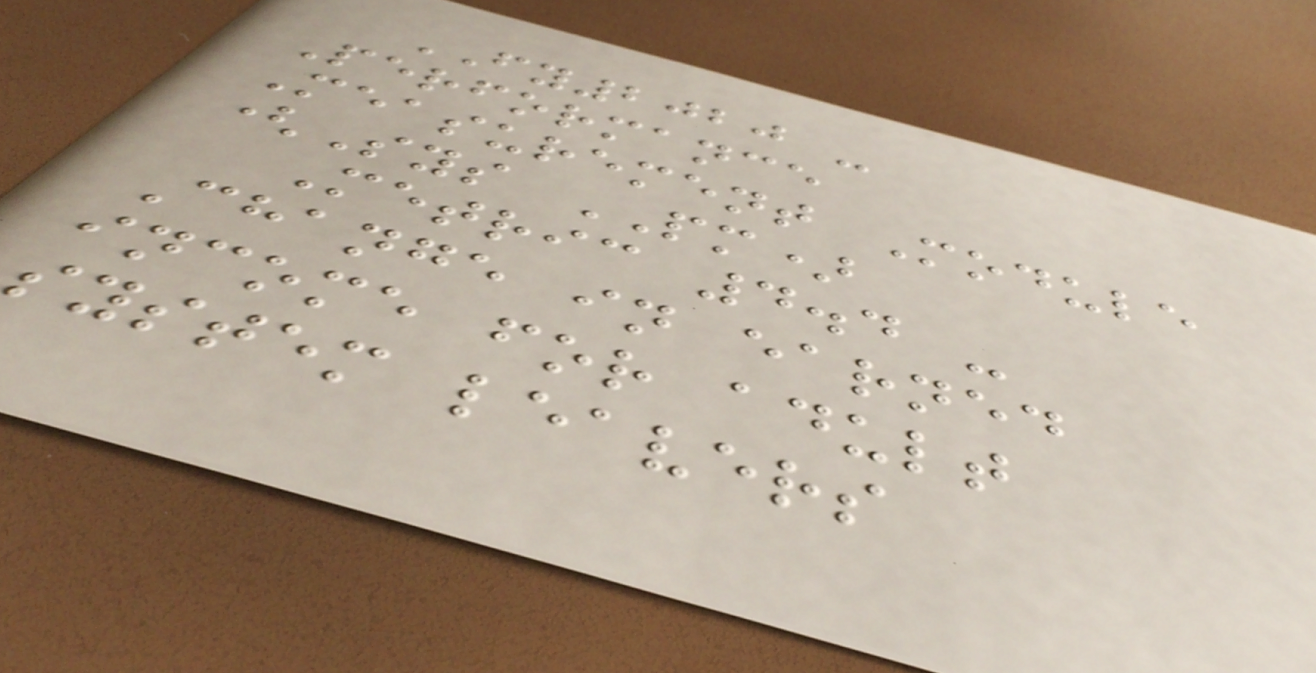FY2020 -
Performance
Measurement Module
(Sys PM)
Metric 4.4 -
Change in earned
income for adult
system leavers
